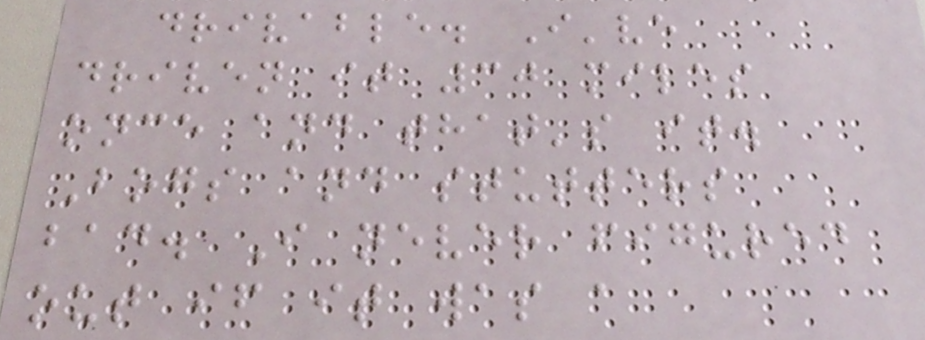drivable. I've
driven it 30 miles
once and that's it.
Bogs and stutters
bad. I never figured
out if it was a
